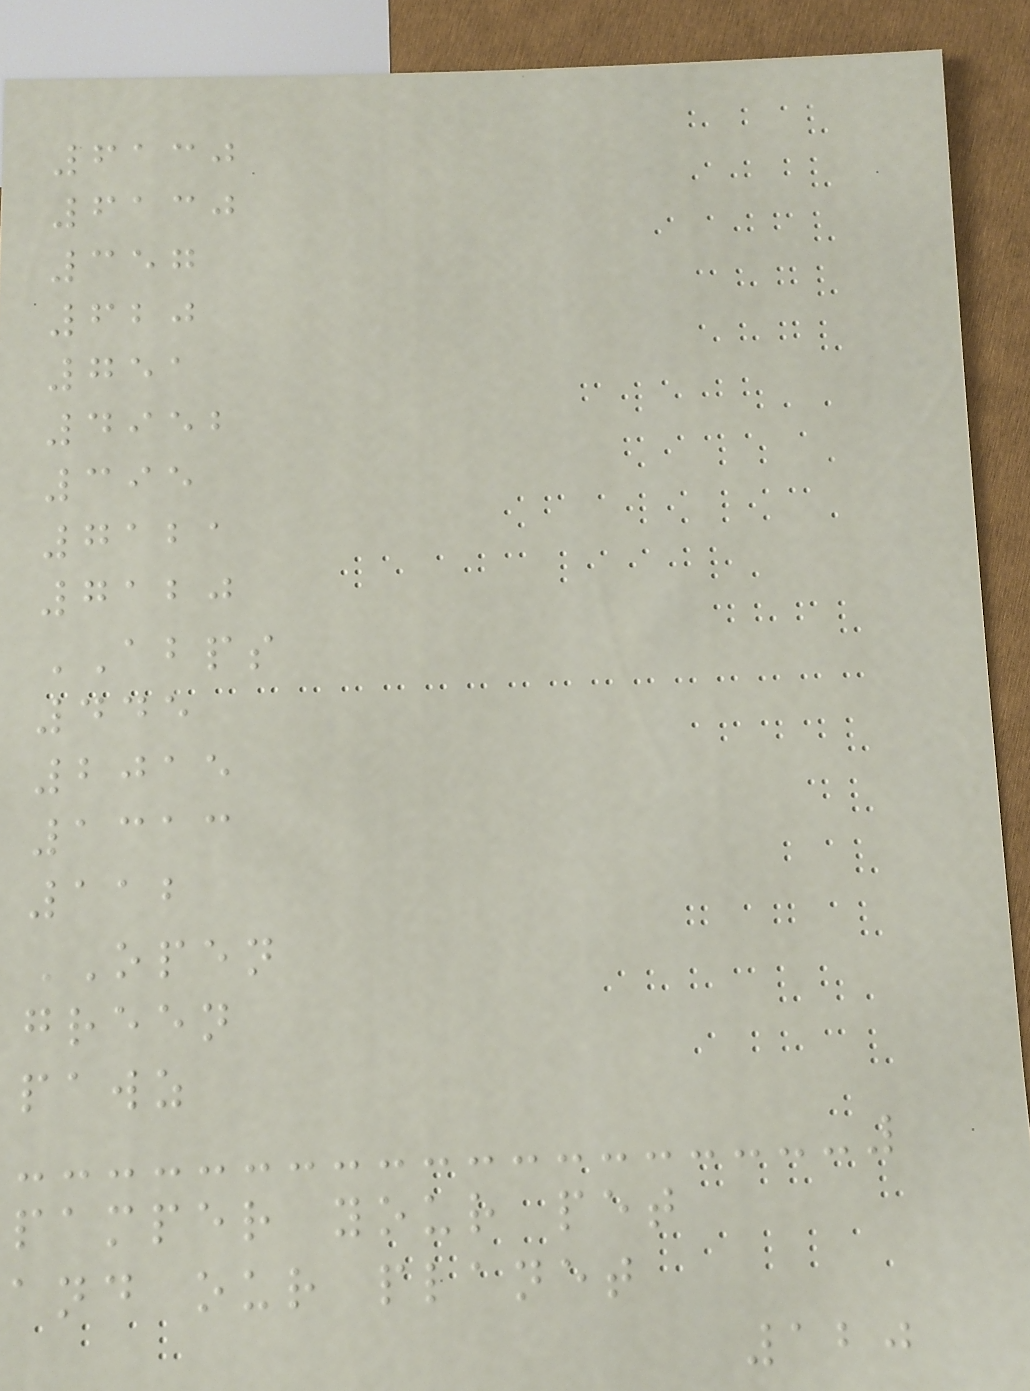6130
6130
357
620
751
4952
395
7121
7120
ABPS
445
2015
1313
112
OPEN
green
pawz
pamper your pet
and our planet
120
